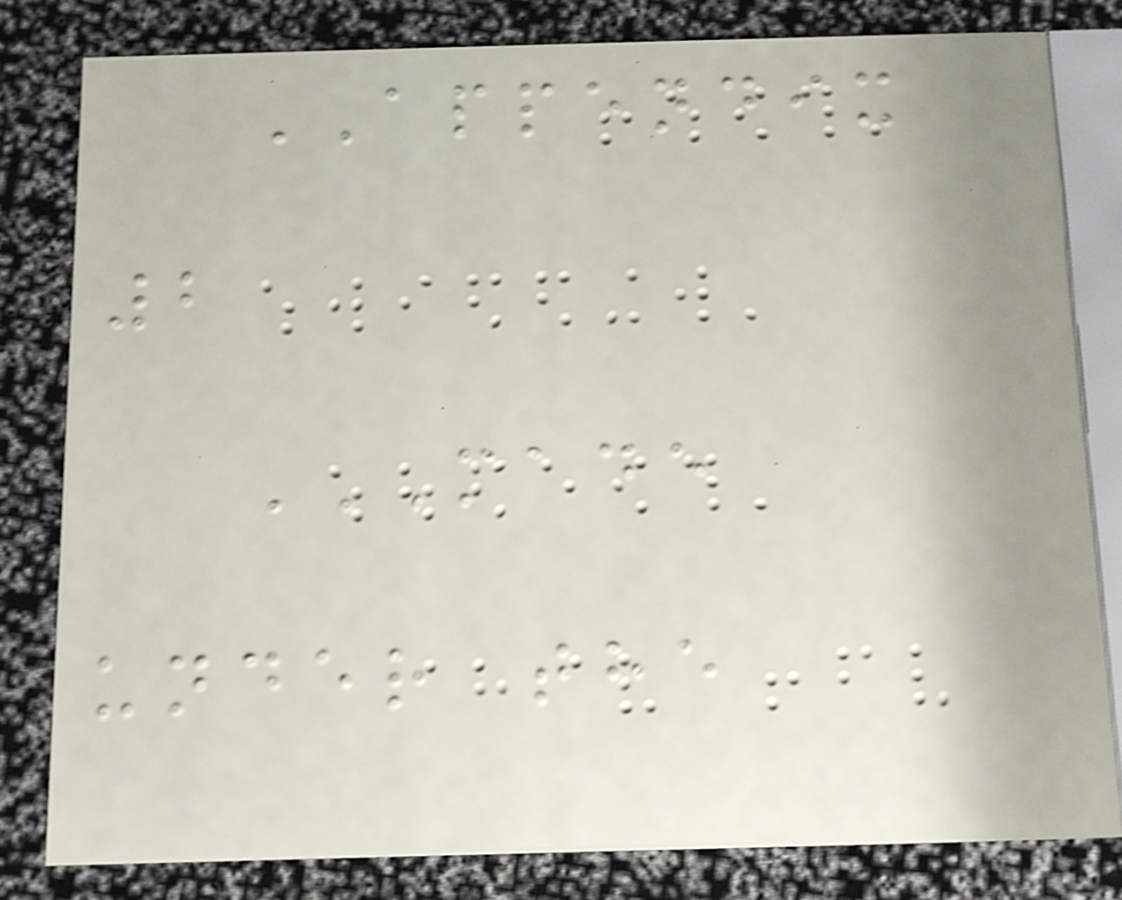APPENDIX
2
MADE
UNDER THE
